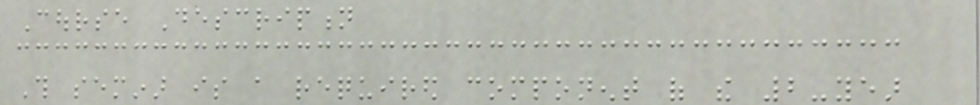Course Description
This seminar is a required component of the 2-year
